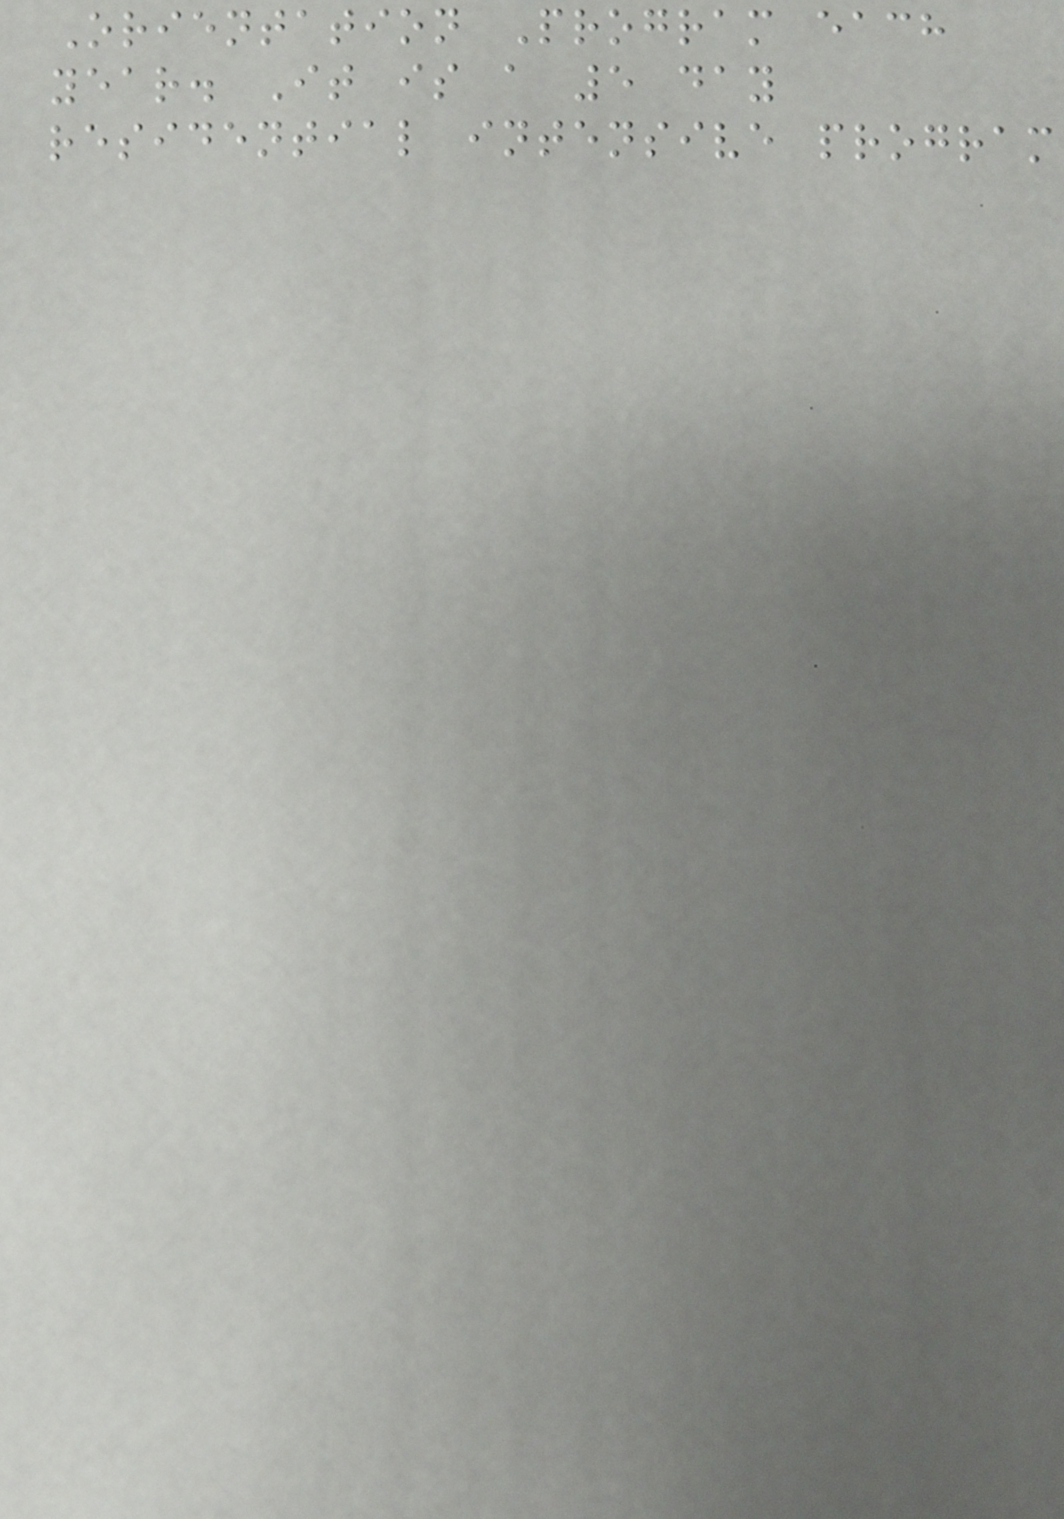Orientation Program each
year. It is a 5 day
residential intensive program
